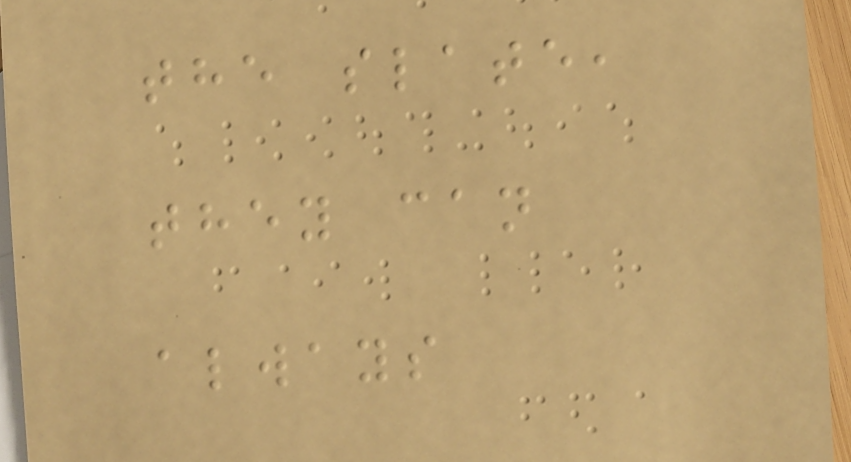the slate,
they can
always
